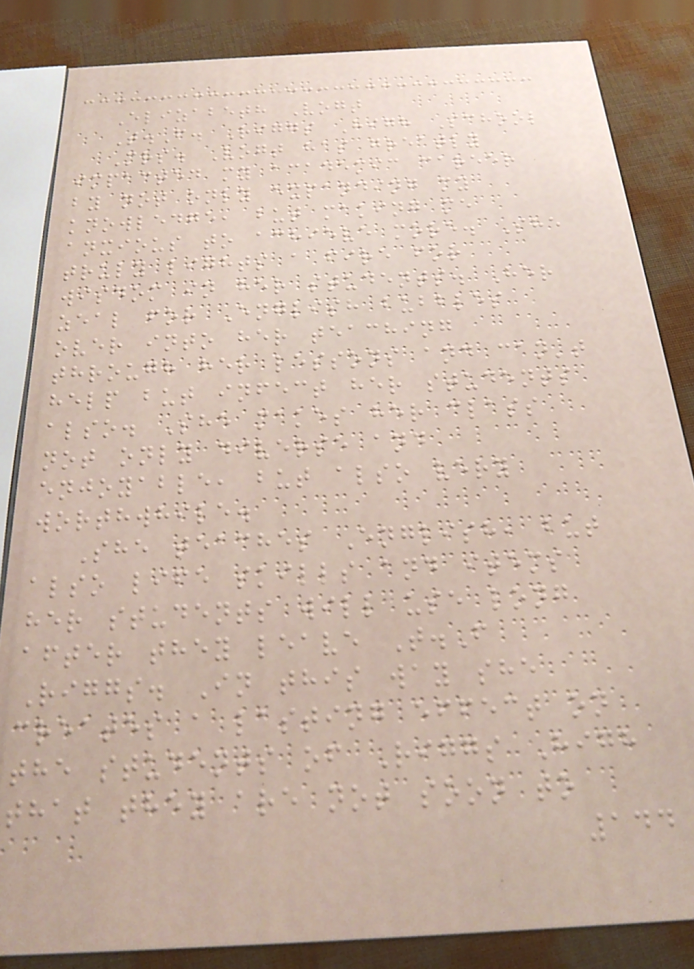Elizabeth Vogt
T.F. Riggs High School
Mrs. Vogt has greatly
impacted my academic career
by not only expanding my
knowledge, but making me
anxious to achieve more. She
truly lights a fire for
wisdom in her students. Her
zeal for English bubbles
over into her teaching
through her lessons and can't
help but infect her students
also. She makes her class
not only diverse and
enjoyable, but also very
worthwhile.
She teaches English, but
also life skills and items
her students will use long
after they leave T.F
Riggs. In this way she
creates a lasting effect on
the students of Riggs High
that they are not soon to
144
